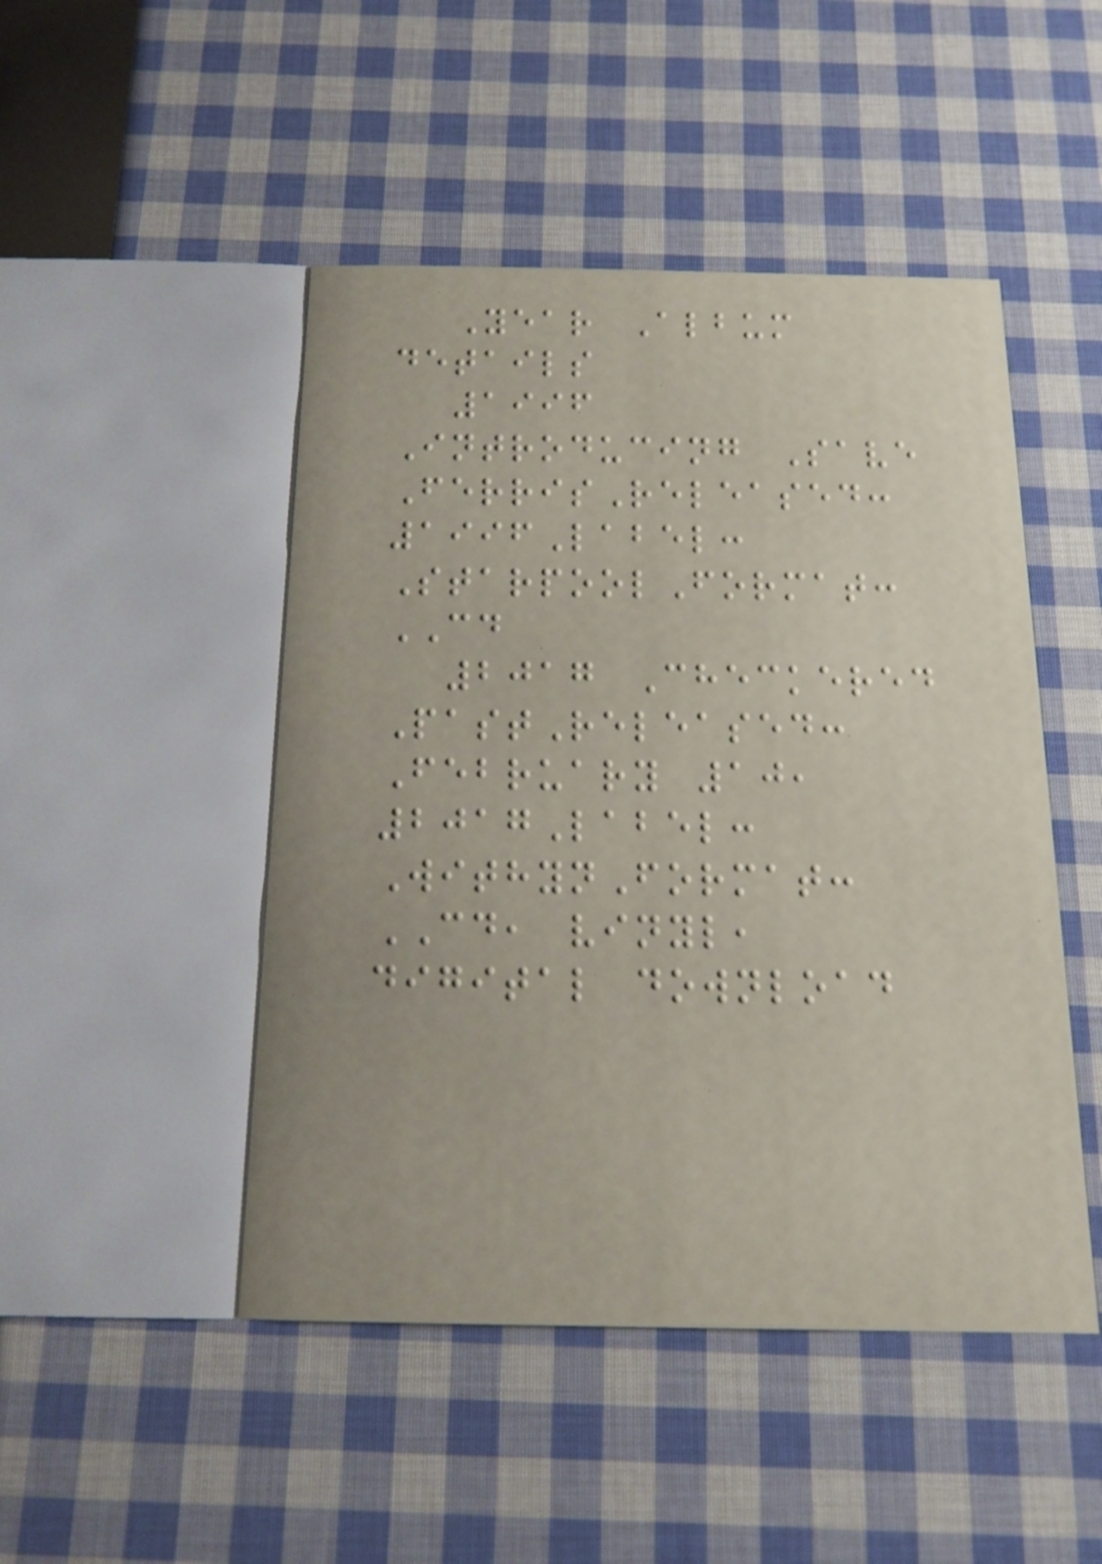Year Album
details
1996
Introducing Save
FerrisReleased:
1996Label:
StarpoolFormat:
CD
2017 Checkered
PastReleased:
February 10,
2017Label:
WithynFormat:
CD, vinyl,
digital download
